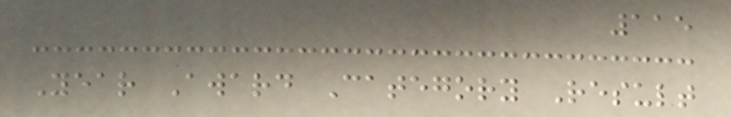115
Year Award Category Result
